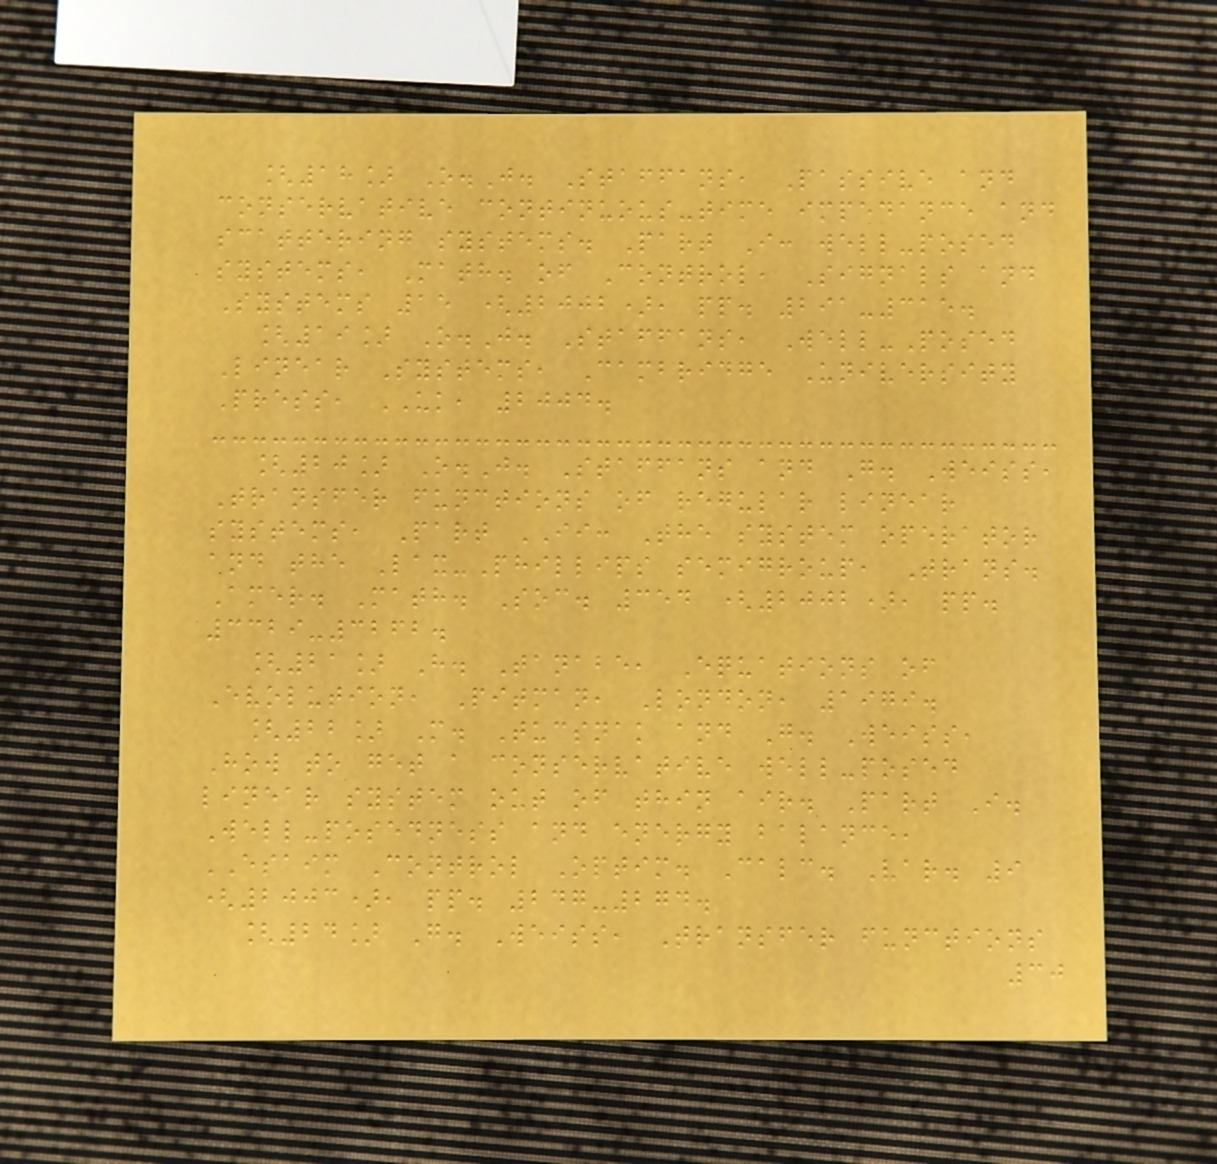[18] O.J. Staffans, Passive and
conservative continuous-time impedance and
scattering systems. Part I: well-posed
systems, Math. of Control, Signals and
Systems 15 (2002), pp. 291-315.
[19] O.J. Staffans, Well-Posed
Linear Systems, Cambridge University
Press, UK, 2004.
[20] O.J. Staffans and G. Weiss,
Transfer functions of regular linear
systems, Part II: The system operator
and the Lax-Phillips semigroup, Trans.
Amer. Math. Soc. 354 (2002), pp.
3329-3262.
[21] H. Tanabe, Equations of
Evolution, Pitman, London, 1979.
[22] M. Tucsnak and G. Weiss,
How to get a conservative well-posed
linear system out of thin air. Part I.
Well-posedness and energy balance,
ESAIM Control Optim. Calc. Var. 9
(2003), pp. 247-274.
[24] G. Weiss, Transfer functions
30
